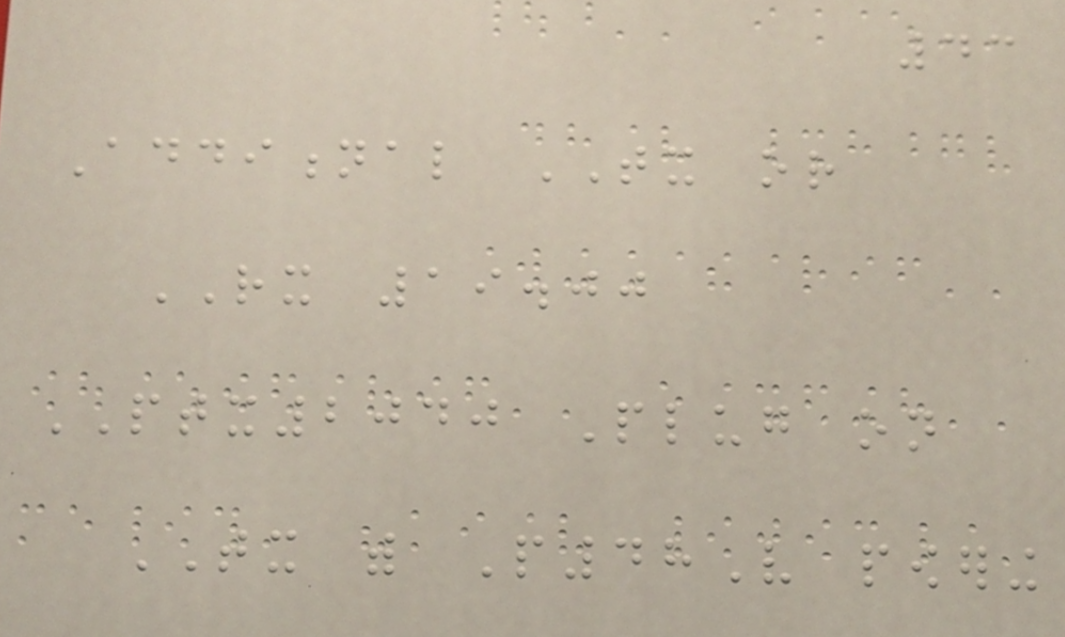43
Additional TX or
RX 19.00
PTX2040 Plug on
TX with P48V powering
